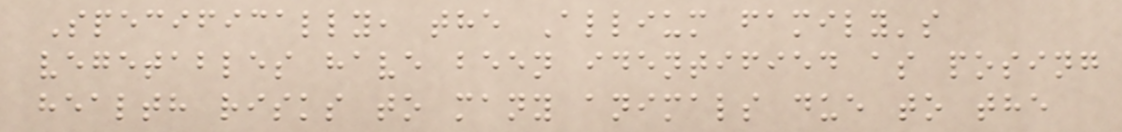Specifically, the Allium family's
vegetables have been identified as posing
health risks to many animals due to the
